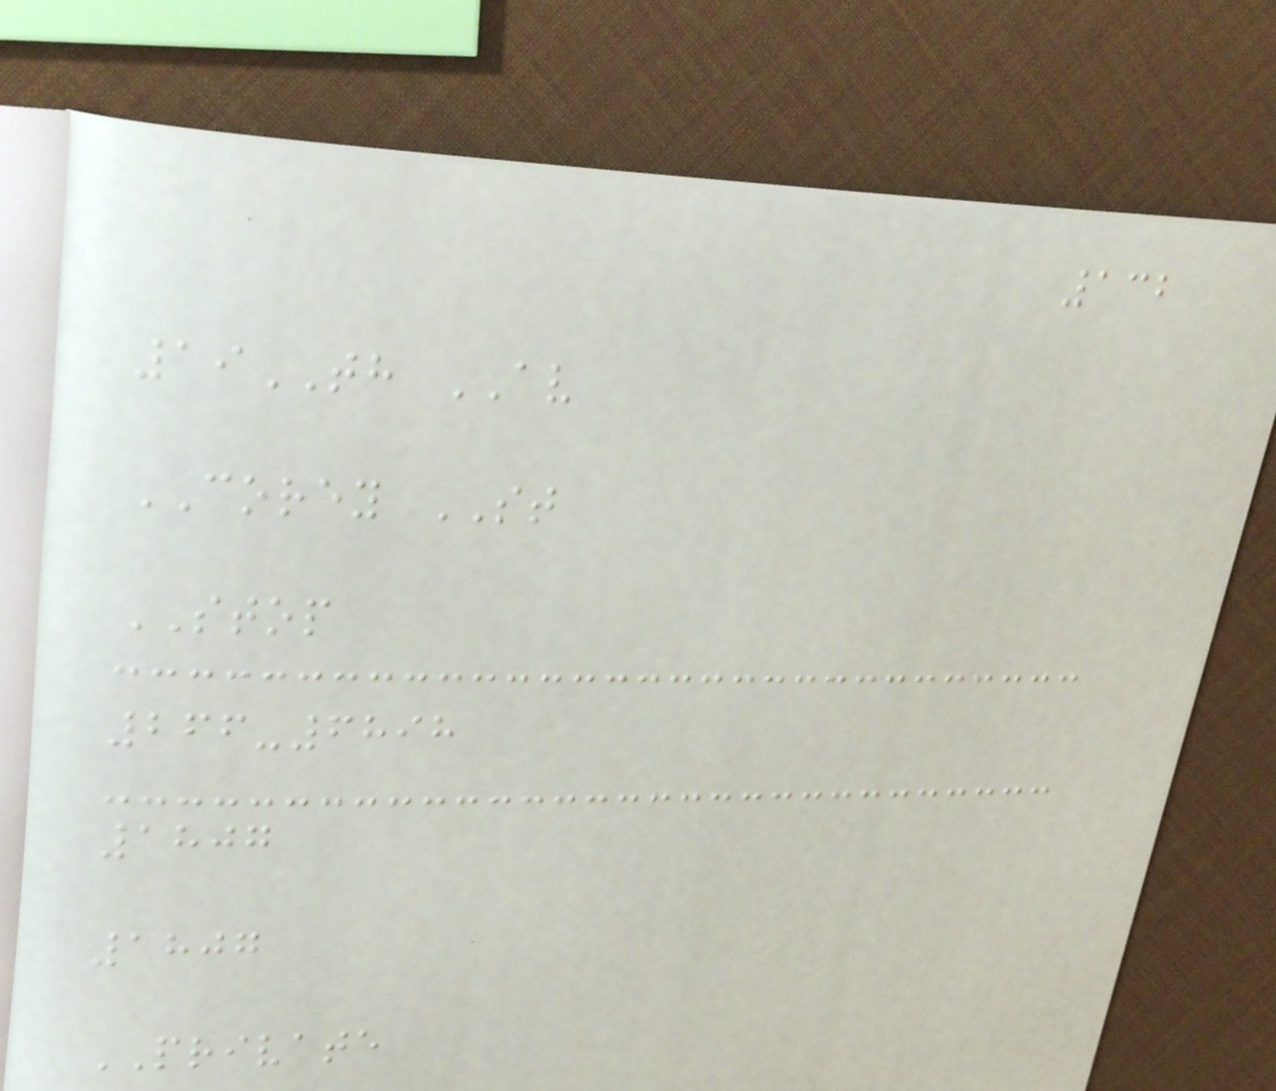132
19TH AV
COREY ST
STOP
266-6898
1807
1807
PRIVATE
